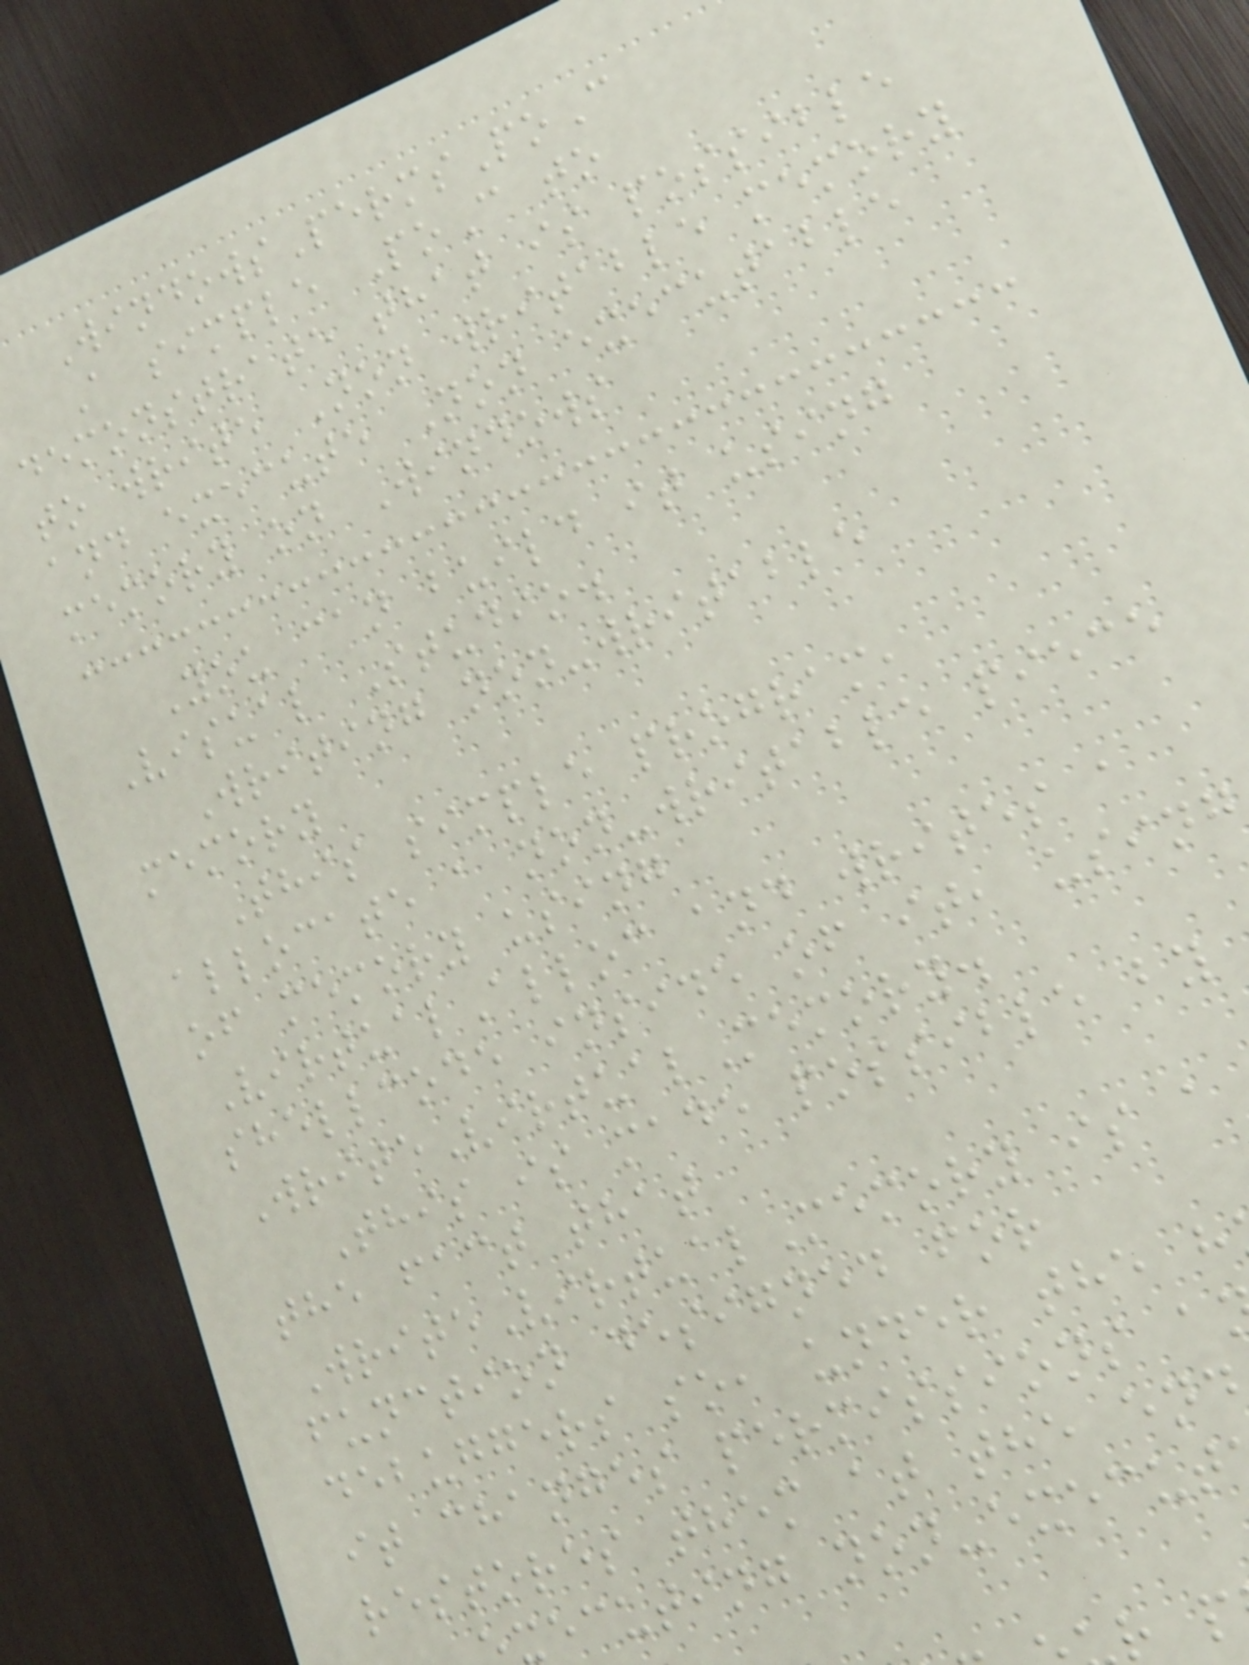WindowsPermsPoC
A simple PoC to
demonstrate that is possible
to write Non writable memory
and execute Non executable
memory on Windows
You can build it using
Visual Studio.
Writing non-writable
memory
This simple program,
allocate a non-writable piece
of memory using
VirtualAlloc and writes a
shellcode inside of it, using
WriteVirtualMemory.
This is made possible by
the fact that
WriteVirtualMemory is a
function designed for
debuggers so, under the h
it changes permissions a
restores them at the end
ecuting non-execut
